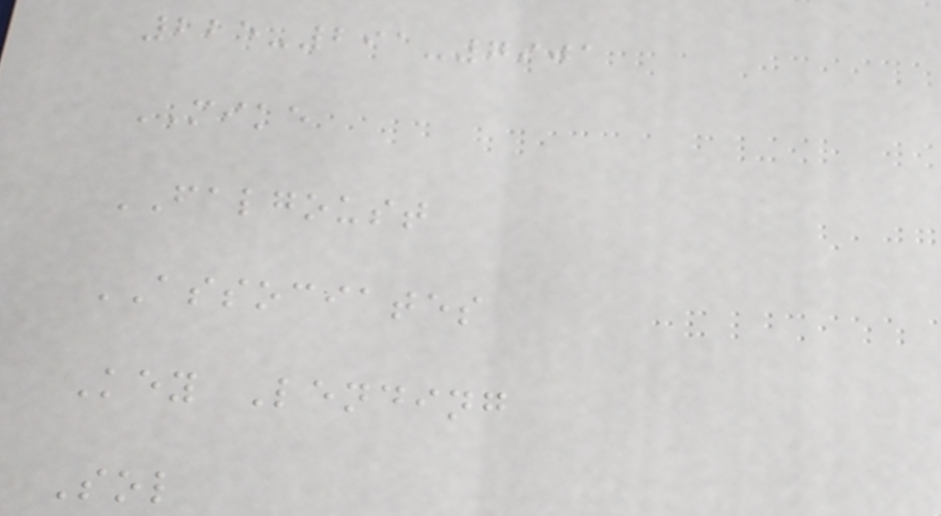225-291-7901
MIKE
FALGOUST
ASSOCIATES
Key Lending
Sol
